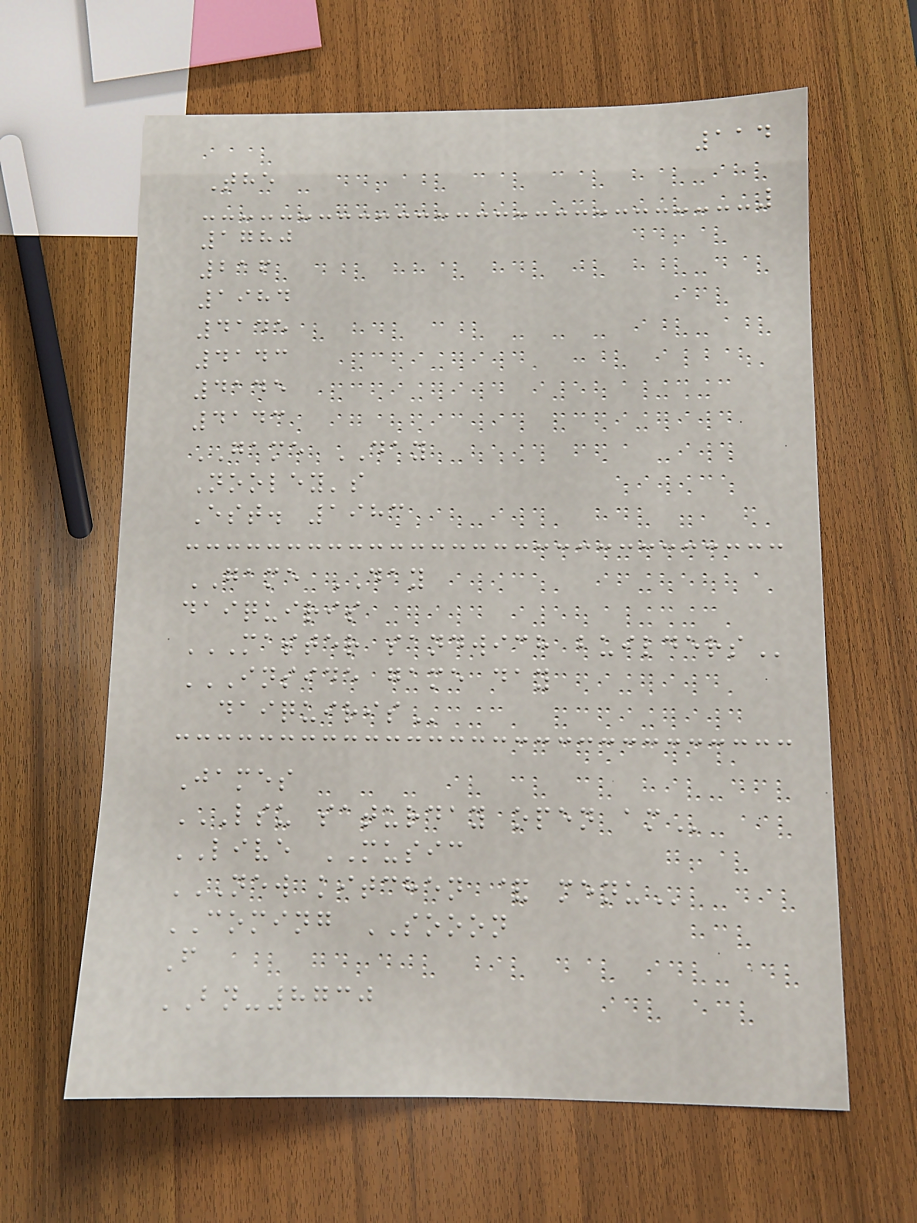114
The
1780
216
1984
4145
4143
4145
4143
GAME DAY
Nooley's
Est. 1983
GAME DAY
daiquiris
MASTER SANDWICH BUILDERS
INSIDE GAME DAY
DAIQUIRIS
James
LSU SATURDAY OPEN AM
LIVE MUSIC
NEW KITCHEN & MENU
COMING SOOON
F
BN-8730
